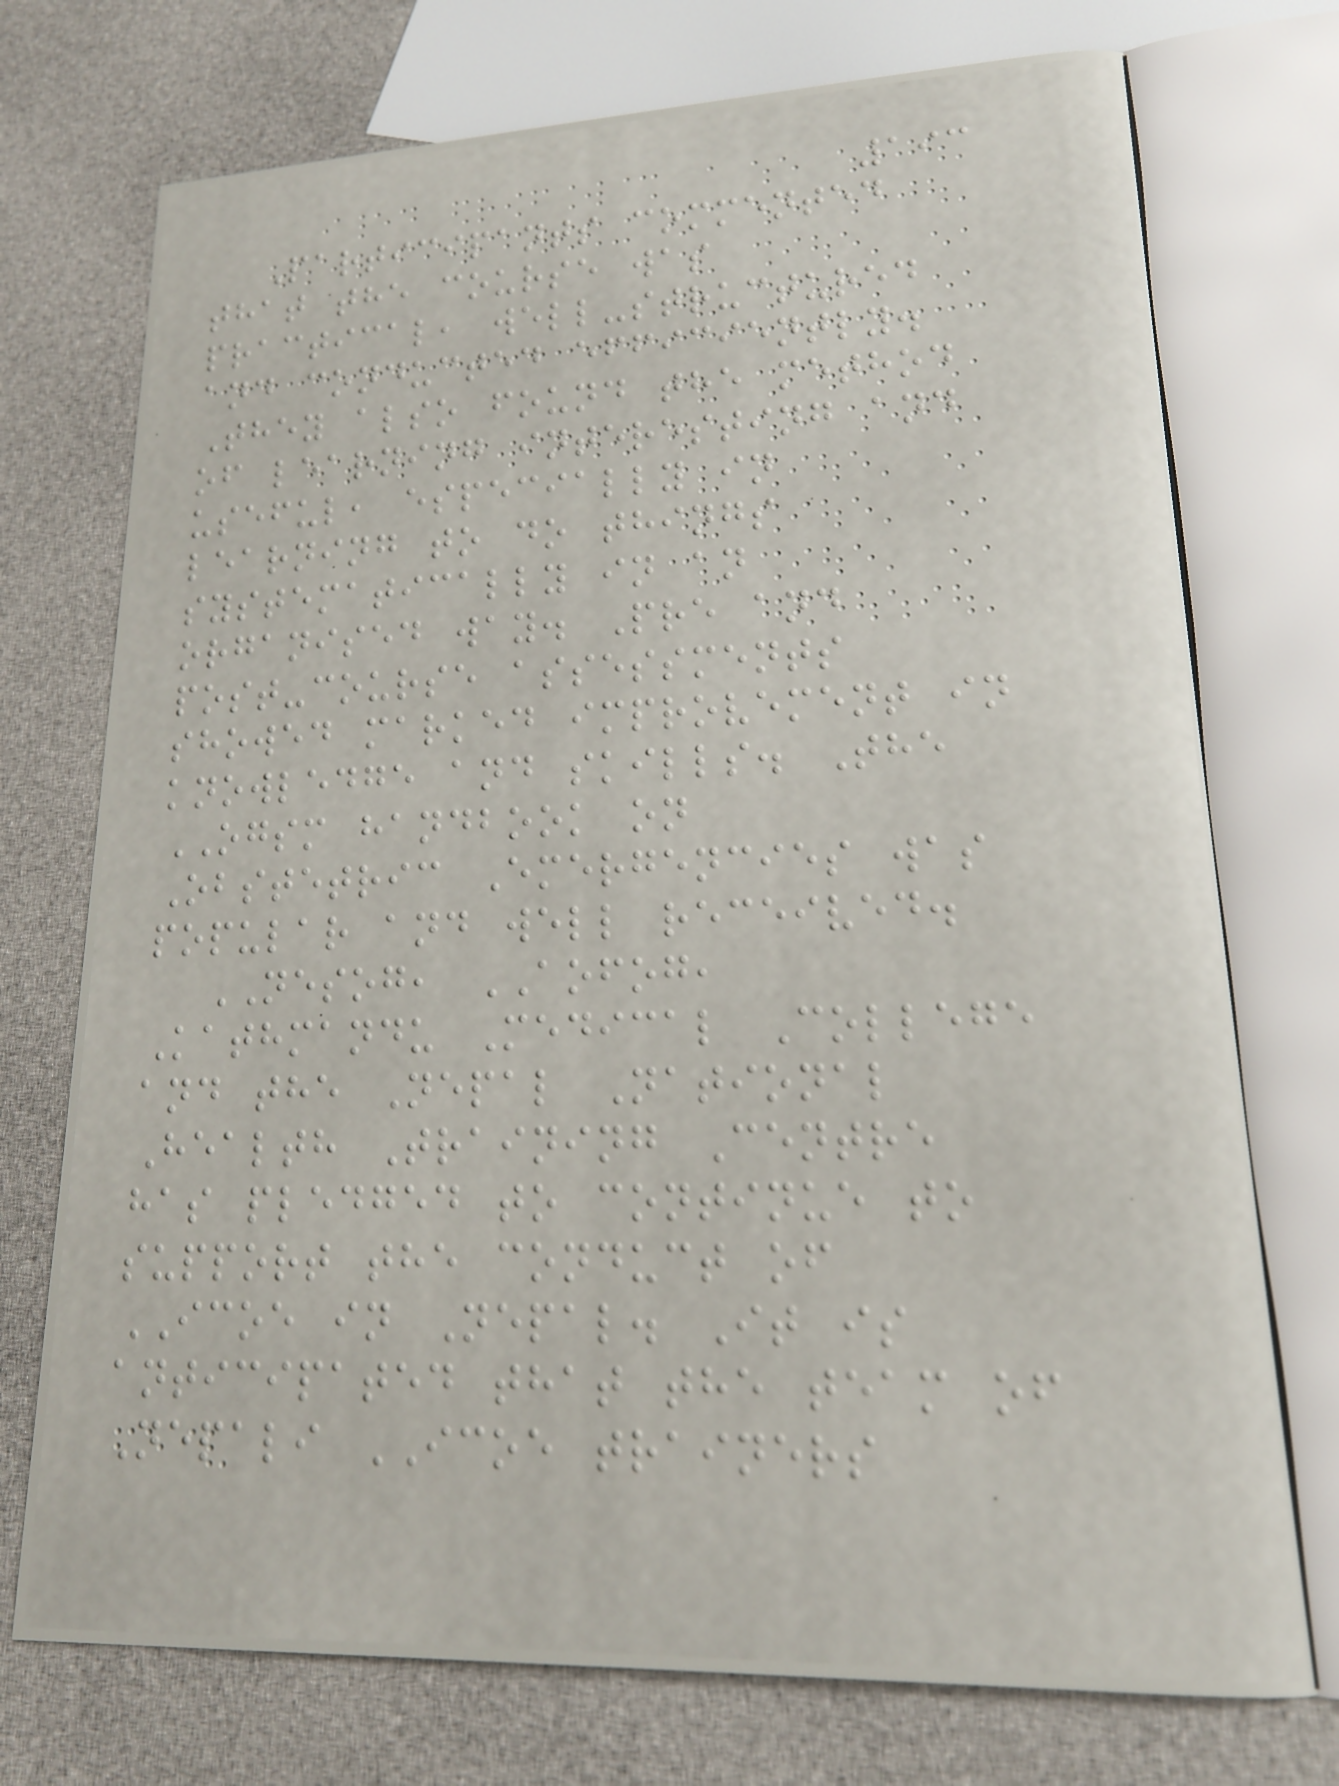193
Participants commented
that the course was
practical, well-structured
and conducted efficiently.
They also found the method
of learning interesting and
useful, especially in
learning to do things
systematically in an
organised way. Pre and
post-course assessments
showed marked improvement in
knowledge and skills. The
OGSM handbook on
Obstetric Emergencies was
popular and well received.
NESOG, AOFOG,
Kathmandu Medical College
and the Nepal National
Health Training Centre
has pledged to continue to
support the conduct of
ICOE in Nepal. It is
anticipated that the team of
Nepali ICOE trainers
